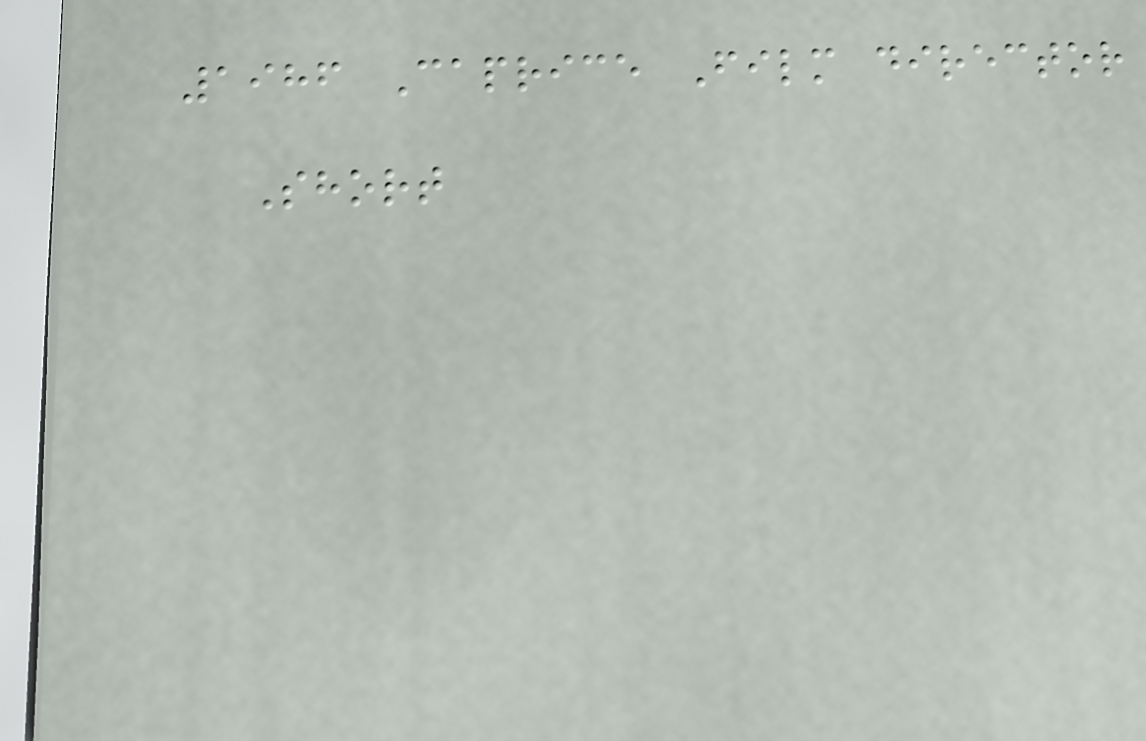1986 Caprice Film director
Short
